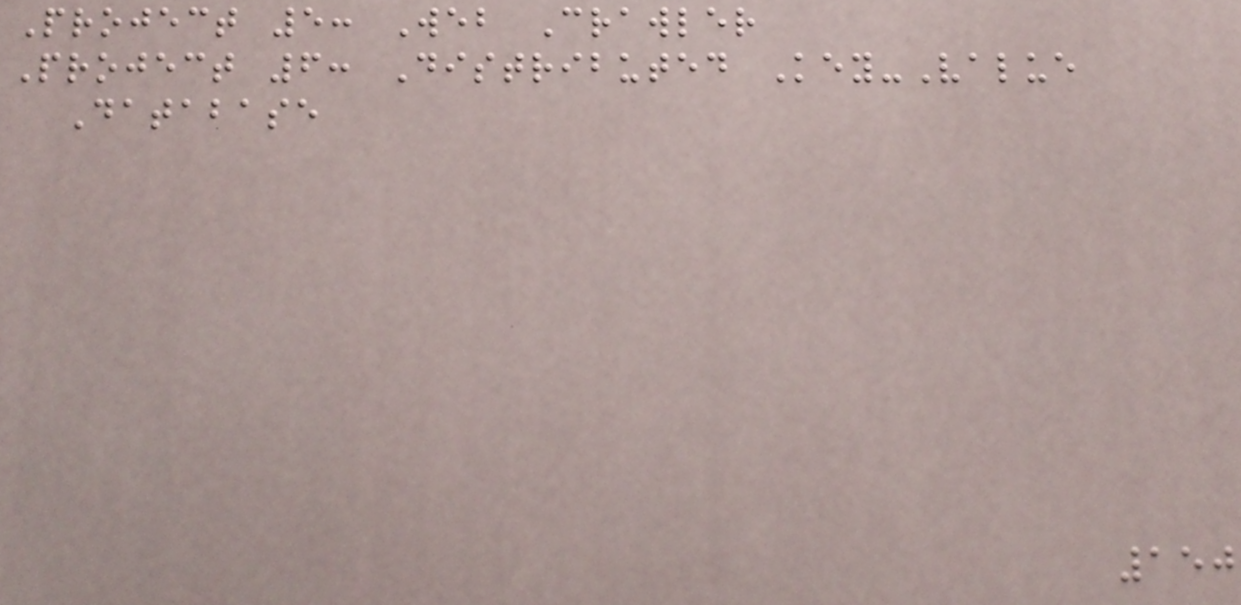Project 5: Web Crawler
Project 6: Distributed Key-Value
Database
150
